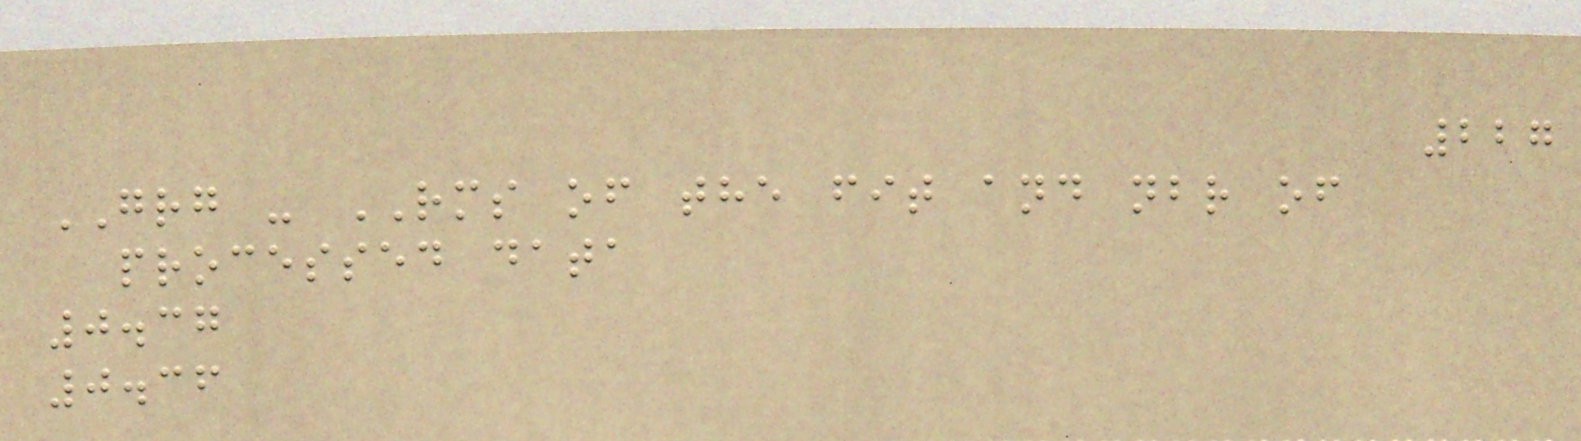227
GRG - RMS of the fit and nbr of
processed data
0.37
0.36
